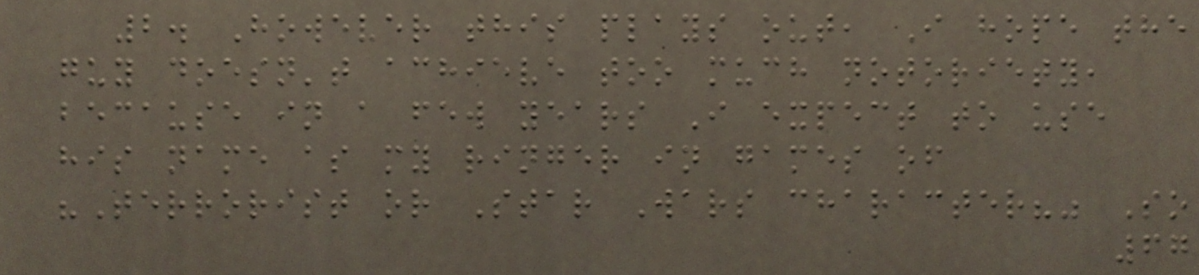2. However this plays out, I hope the
guy doesn't achieve too much notoriety,
because in a few years I expect to use
his name as my ringer in games of
"Terrorist or Star Wars character?" So
67
